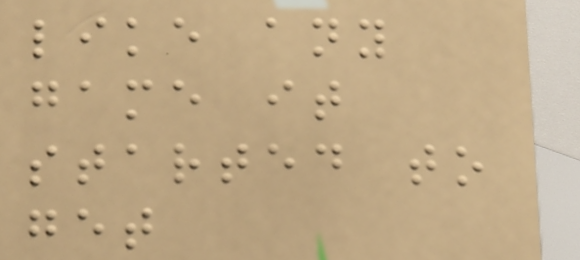like any
game it
started to
get
